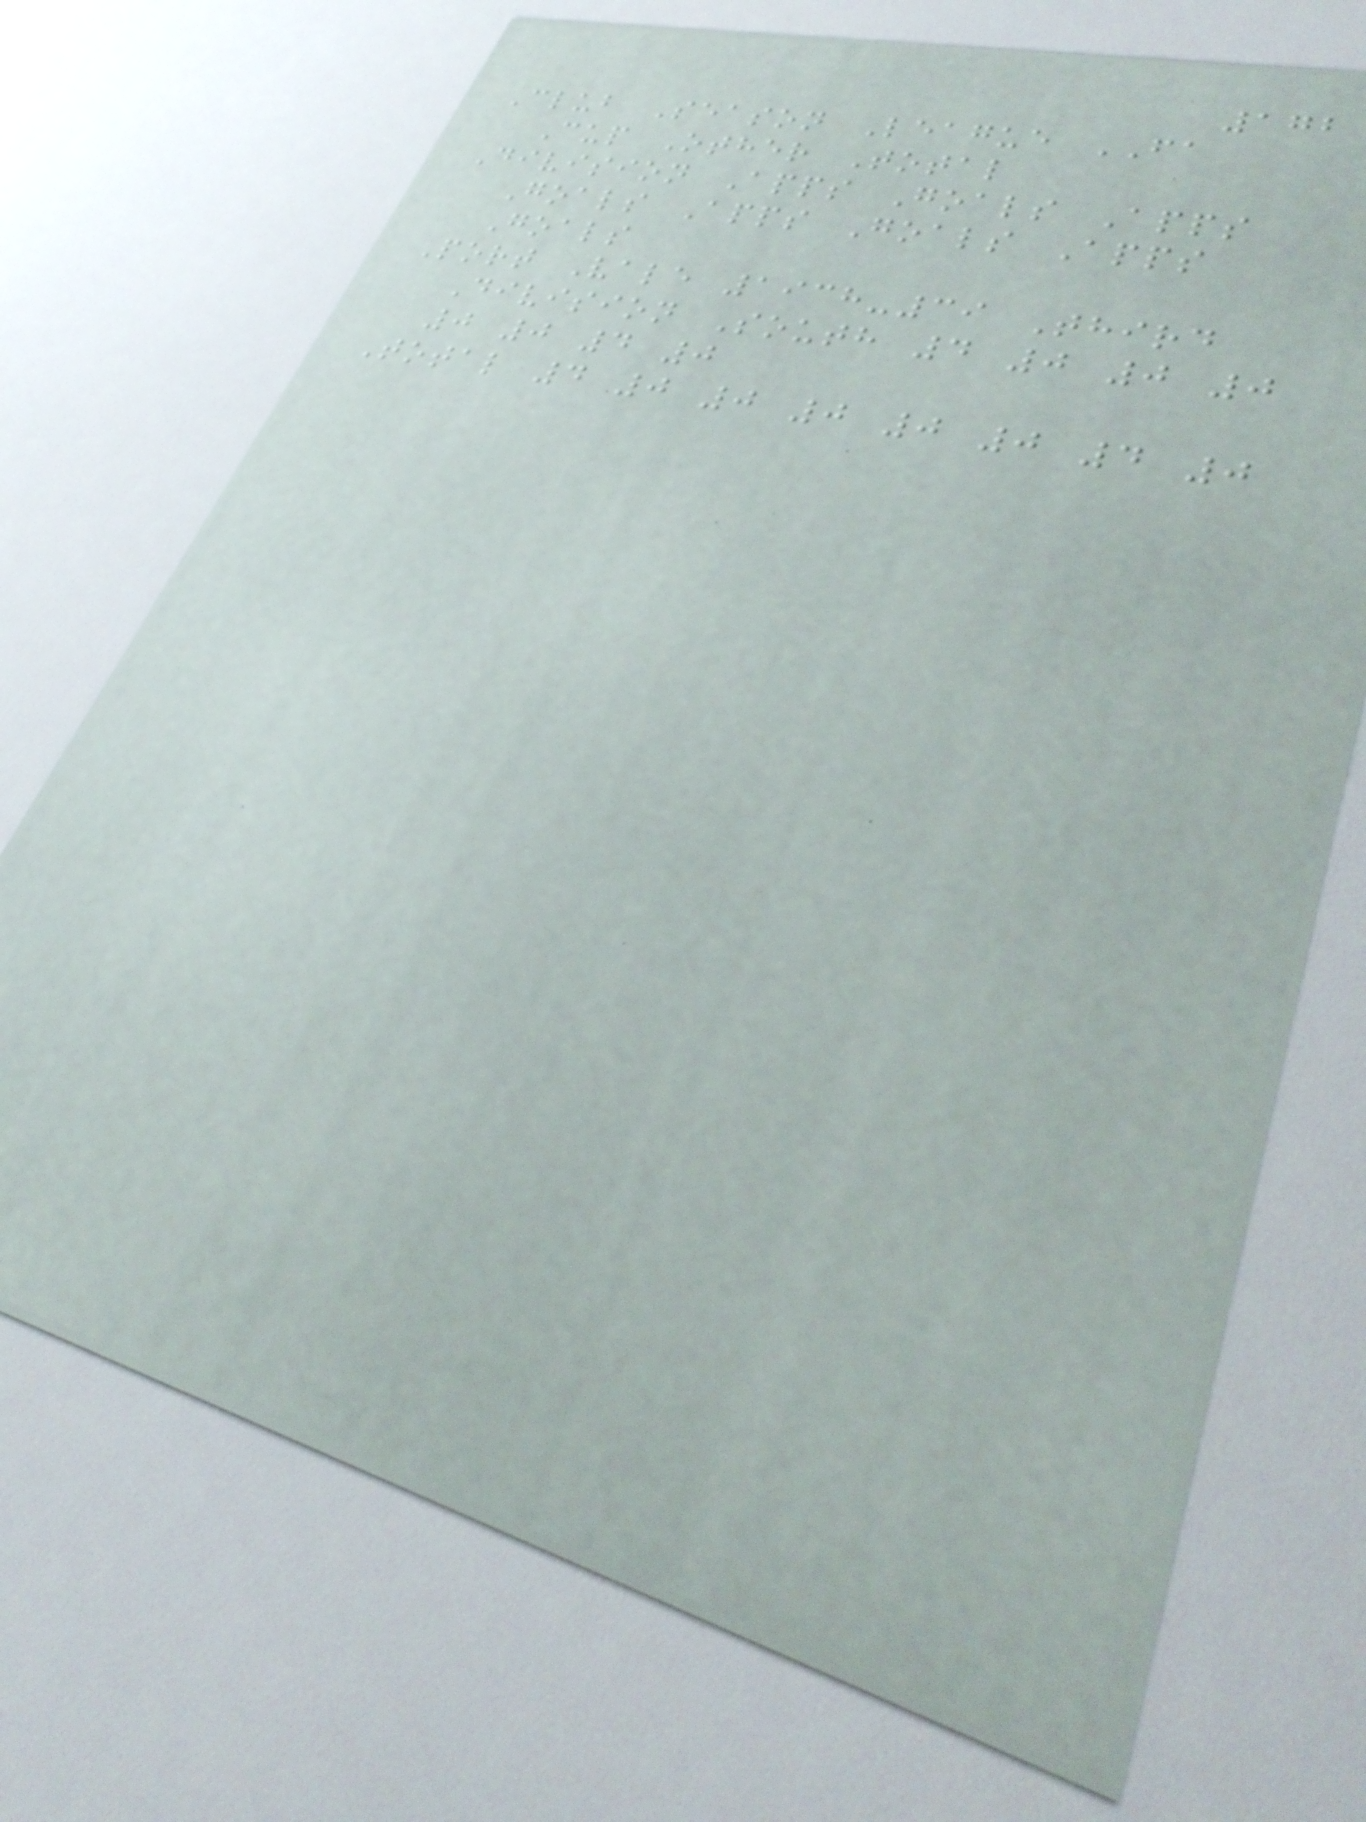172
Club Season League FA
Cup Other Total
Division Apps Goals Apps
Goals Apps Goals Apps
Goals
Port Vale 1938-39 Third
Division South 4 0 0 0
0 0 4 0
Total 4 0 0 0 0 0 4 0
